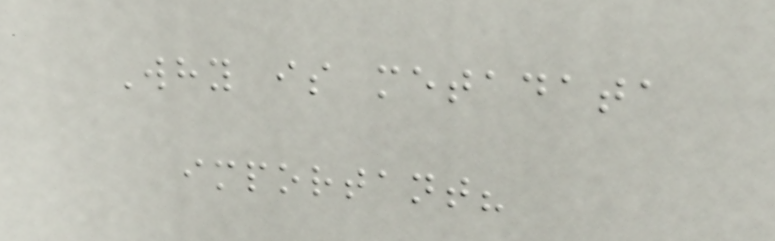Why is metadata
important?
